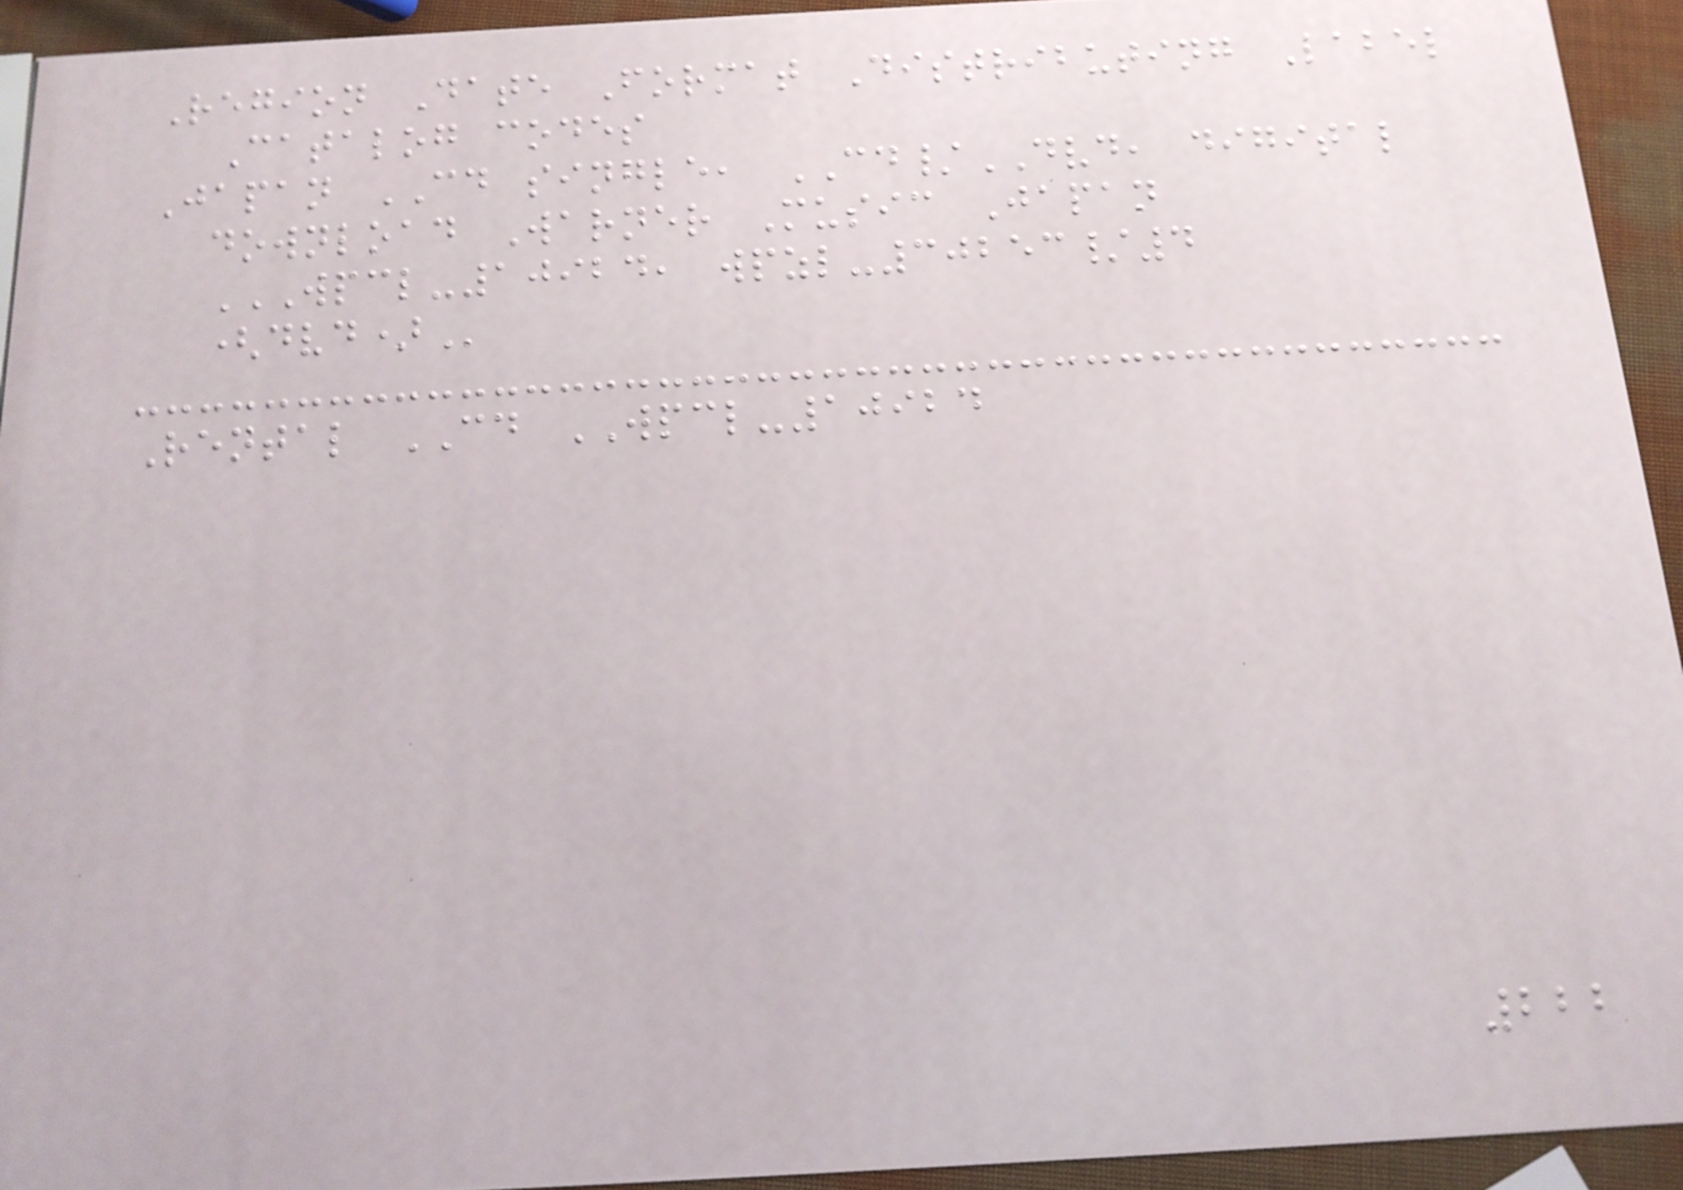Region Date Format Distributing Label
Catalog codes
Japan CD single, CD/DVD, digital
download Warner Music Japan
WPCL-10924, WPZL-30253/4
(DVD)
Rental CD WPCL-10924
222
